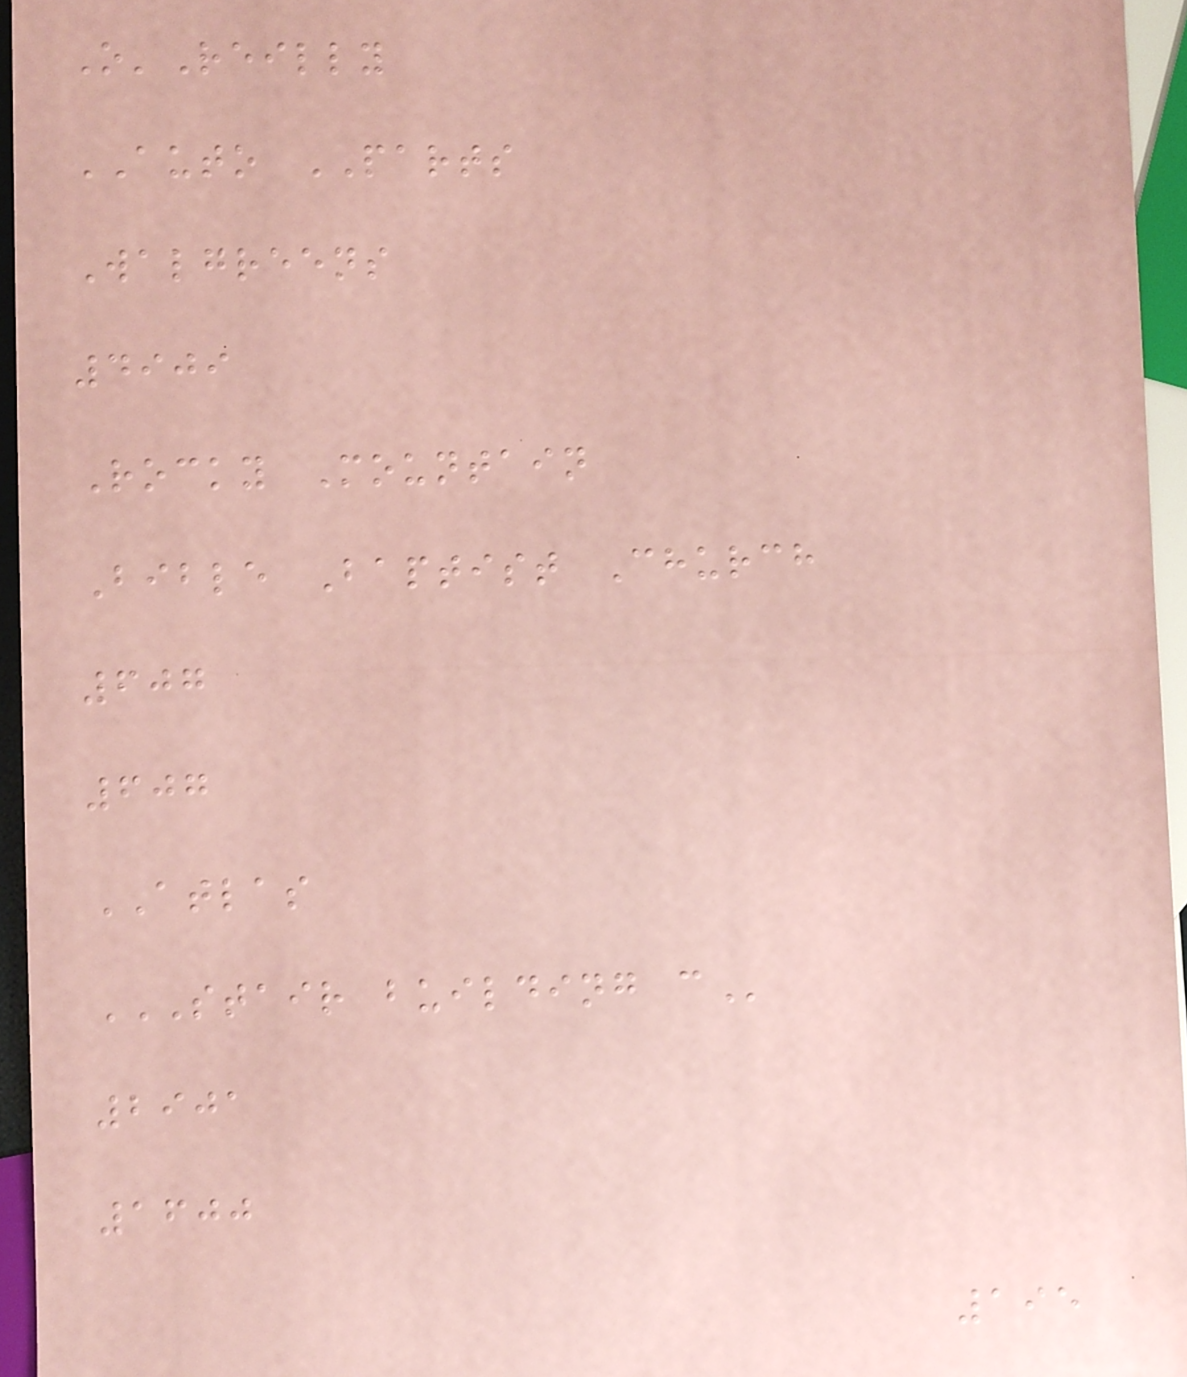O'Reilly
AUTO PARTS
Walgreens
4909
Rocky Mountain
Bible Baptist Church
607
607
ATLAS
STAIR BUILDING C
2901
1600
195
